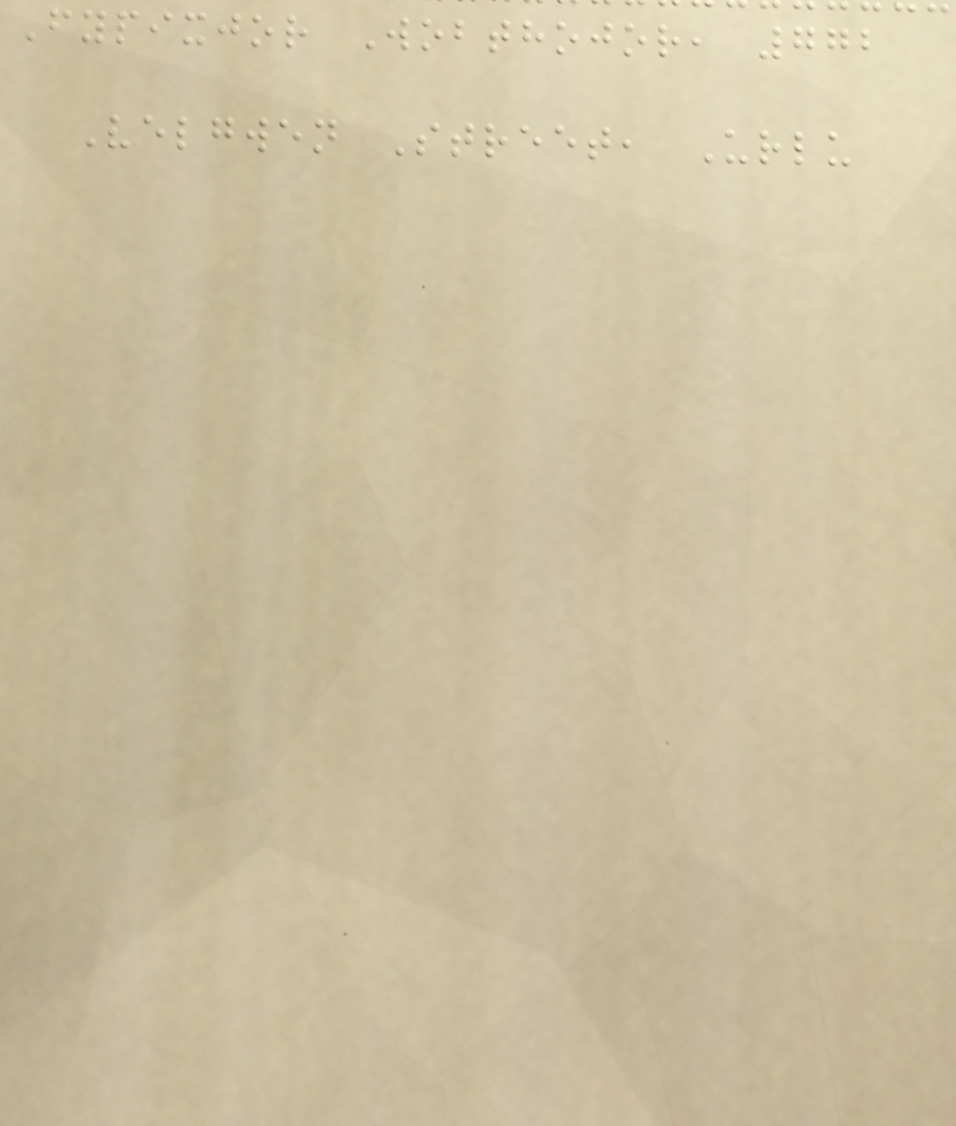Fypixjor Wobthojor, 772
Velgwen Street, Urlu
